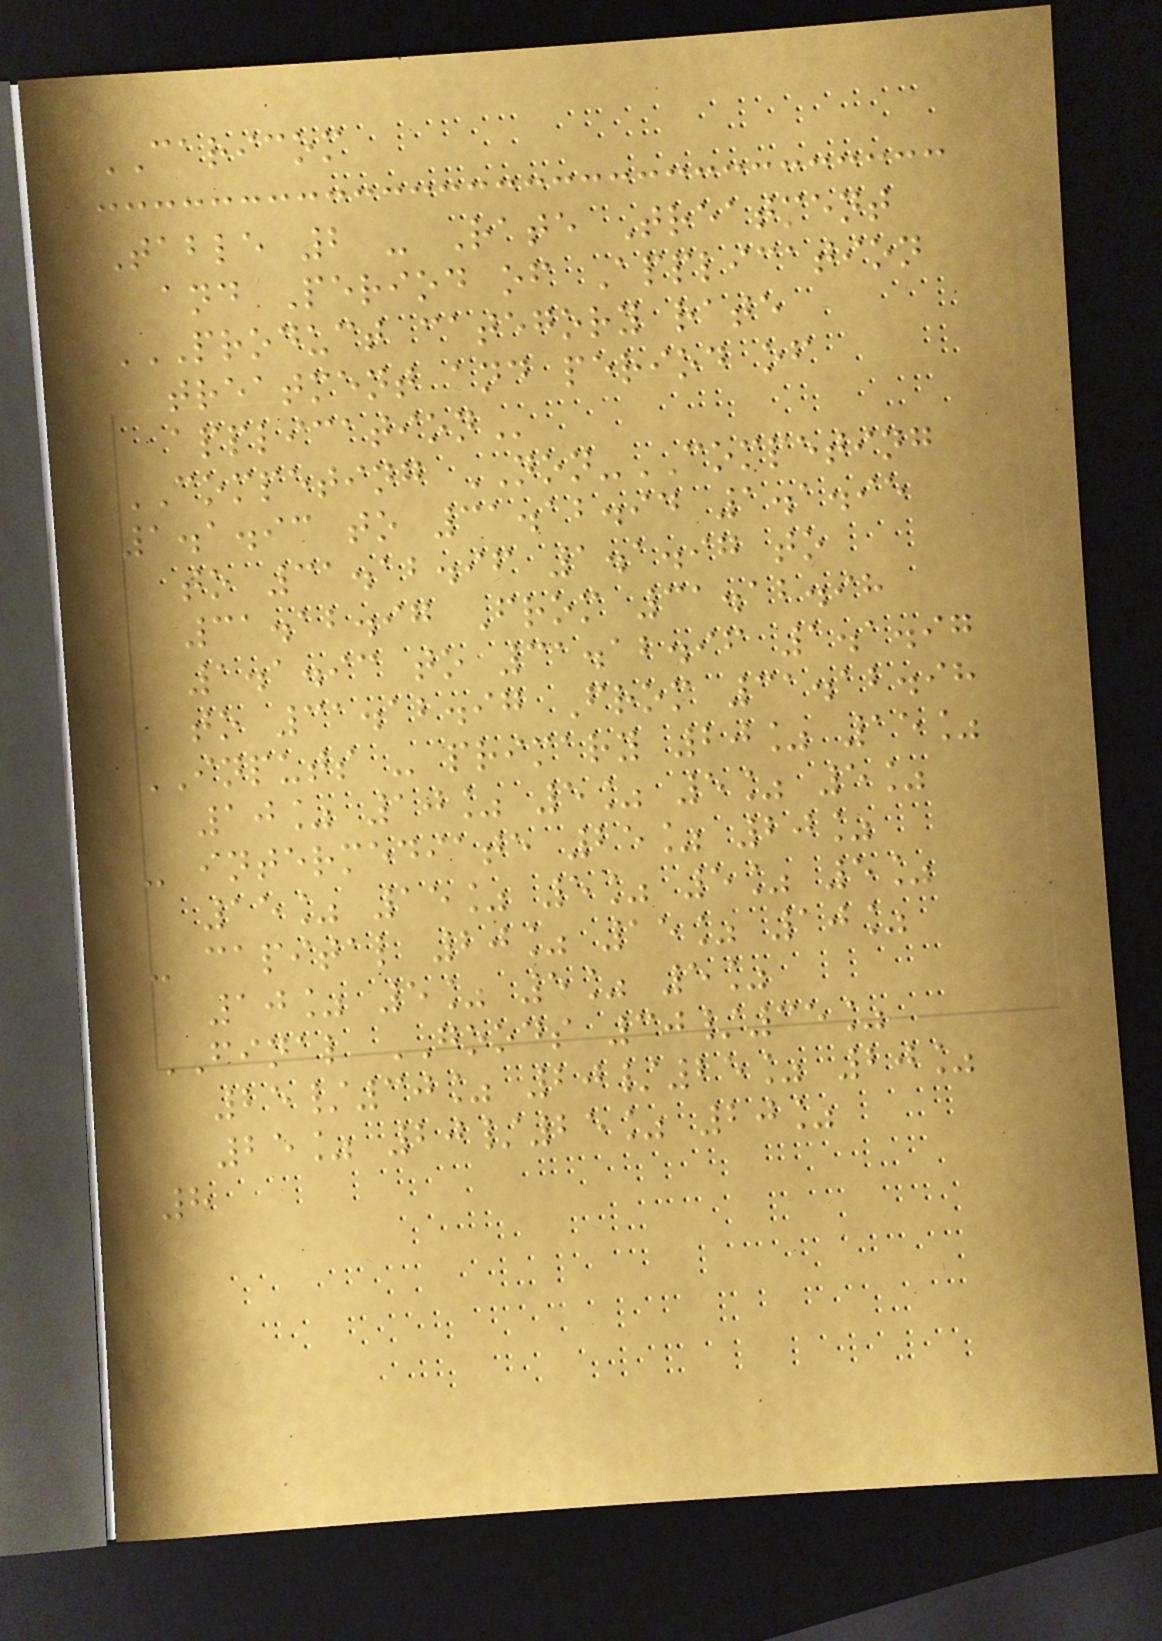CARICOM
Table 2 - Rate Treatment
and Period of Application
PRODUCT CATEGORY RATE
TREATMENT AND PERIOD OF
APPLICATION
COMPETING NON-COMPETING
1.1.93 to 31.12.94 1.1.95
to 31.12.96 1.1.97 to
31.12.97 From 31.12.98
1.1.93 to 31.12.96 1.1.97
to 31.12.97 From 31.12.98
INPUTS - primary 20% 15%
10% 10% 5% 5% 5%
- intermediate 25% 20%
15% 15% 5% 5% 5%
- capital 20% 15% 10%
10% 5% 5% 5%
FINAL GOODS 30/35%
25/30% 20/25% 20%
25% 20/25% 20%
8
